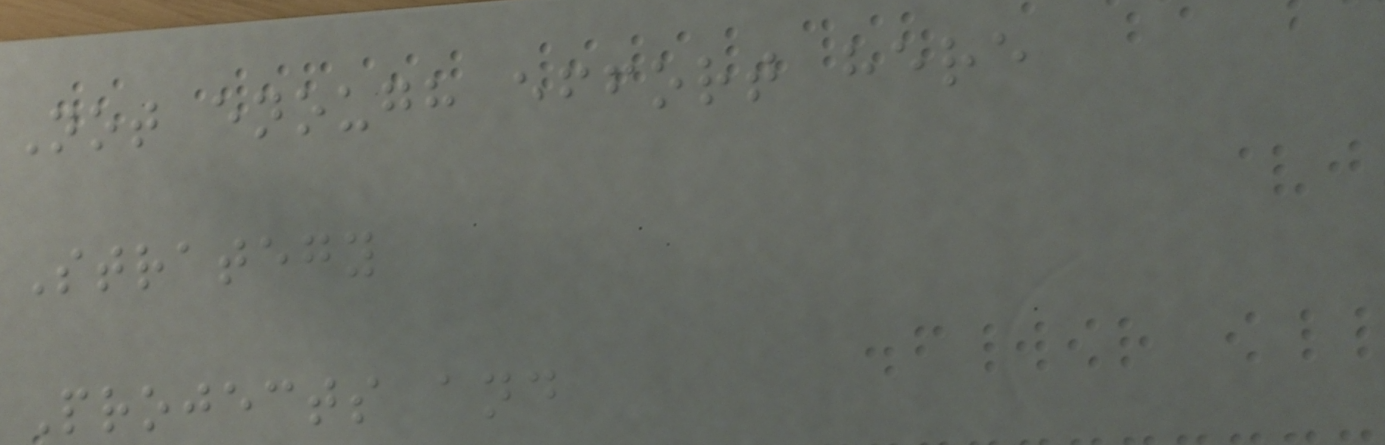Not enough effort here
Strategy
Projects and
